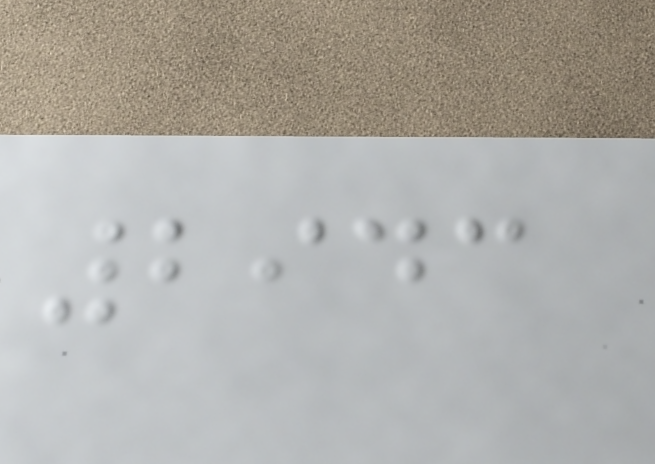2943
